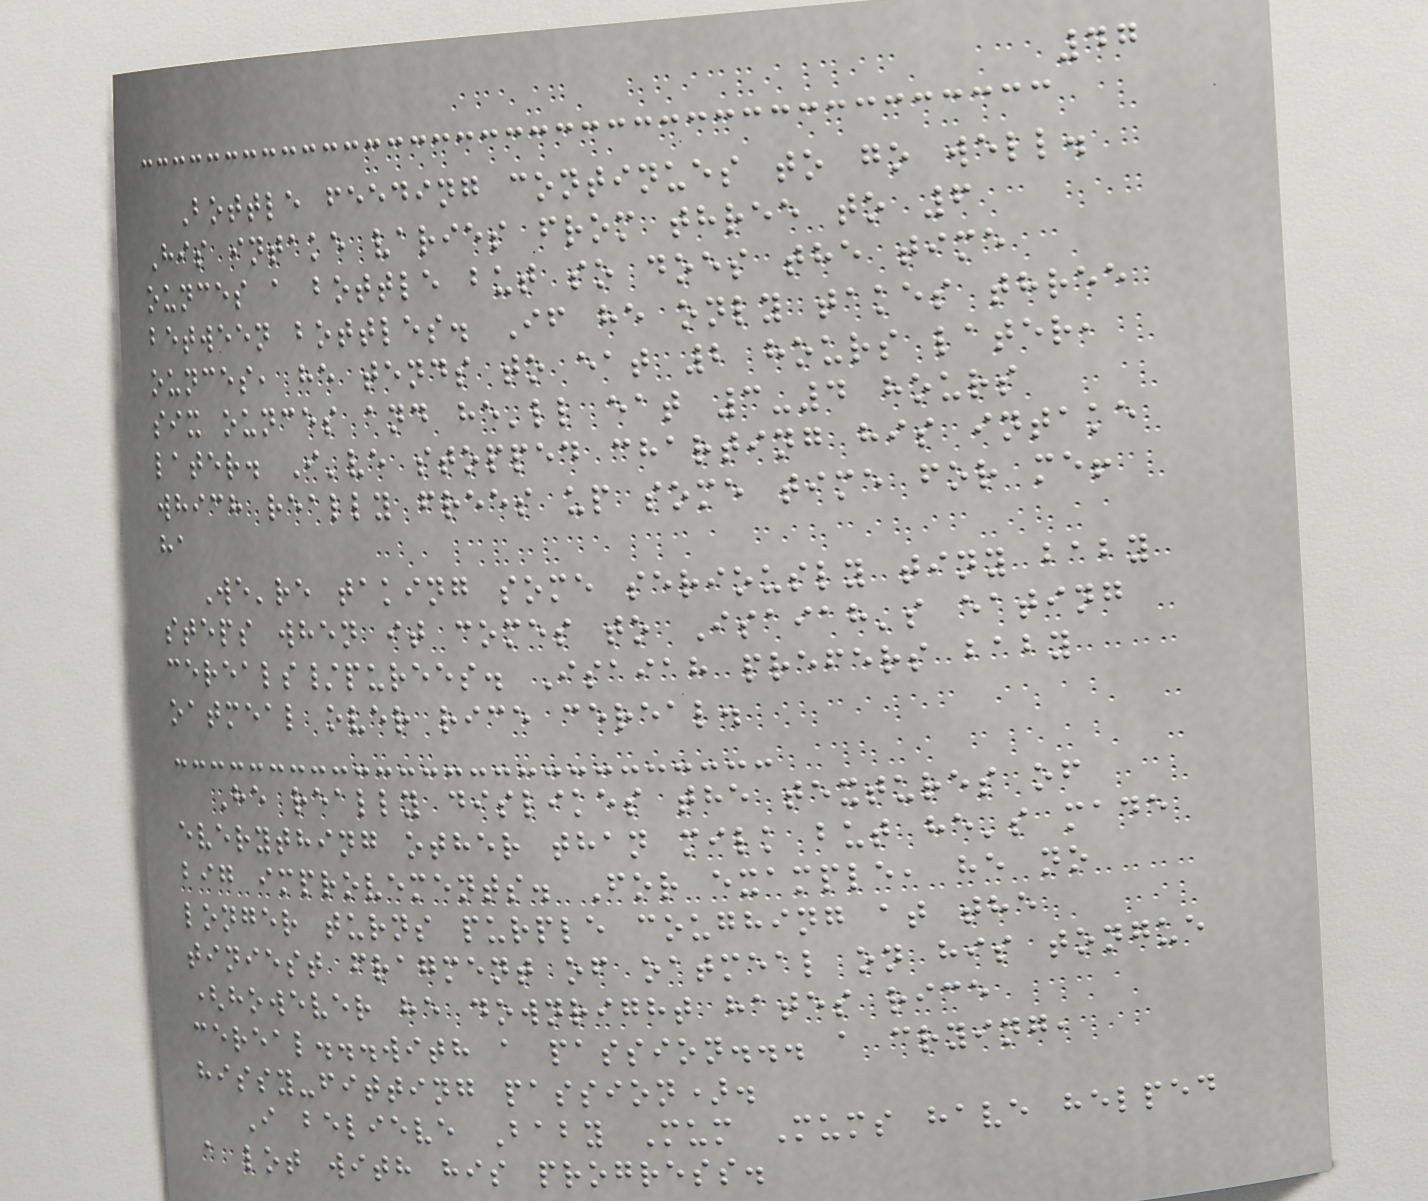47
Bottle feeding continues to go well.
His intake varies from three to 6
ounces a bottle but so does the time
between bottles. If he only takes three
ounces, he tends to eat 2 hours later,
six ounces and he'll eat 3-4 hours
later. I've stopped charting his intake
which really frees up some time for me!
ha
We're taking some seriously tiny baby
steps when it comes to Isaiah's eating
cereals/purees. Isaiah prefers baby
oatmeal over rice cereal.
He really dislikes the textures of
everything other than milk but he's made
big improvements. For example, he no
longer turns purple coughing at the
tiniest fragment of oatmeal on his tongue
(however he downright hates rice
cereal...with a passion... a crying,
hissy-fitting passion).
I believe Baby Mum Mums have helped
a lot with his progress.
